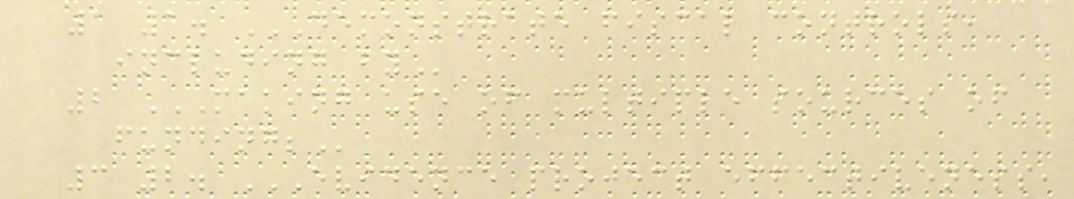1 1. DEMONSTRATE FISCAL CONTROLS,
INCLUDING BY
2 MAKING USE OF MULTIPLE SOURCES OF
FUNDING;
3 2. EVIDENCE PROJECT EFFECTIVENESS,
